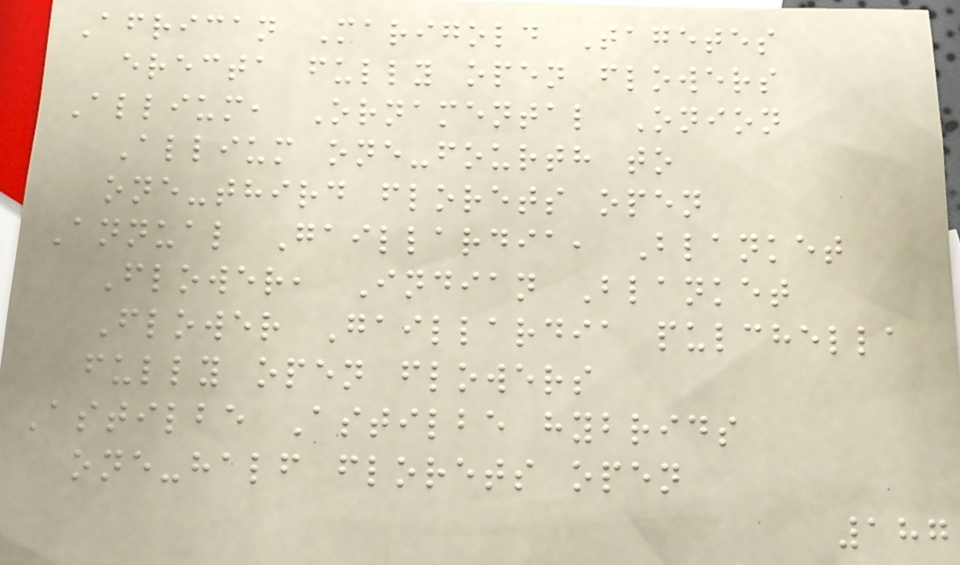African Marigold Tagetes
erecta fully open flowers
Allium, Ornamental Onion
Allium one-fourth to
one-third florets open
Annual Gaillardia, Blanket
Flower, Indian Blanket
Flower Gaillardia pulchella
fully open flowers
Astilbe Astilbe hybrids
one-half florets open
187
